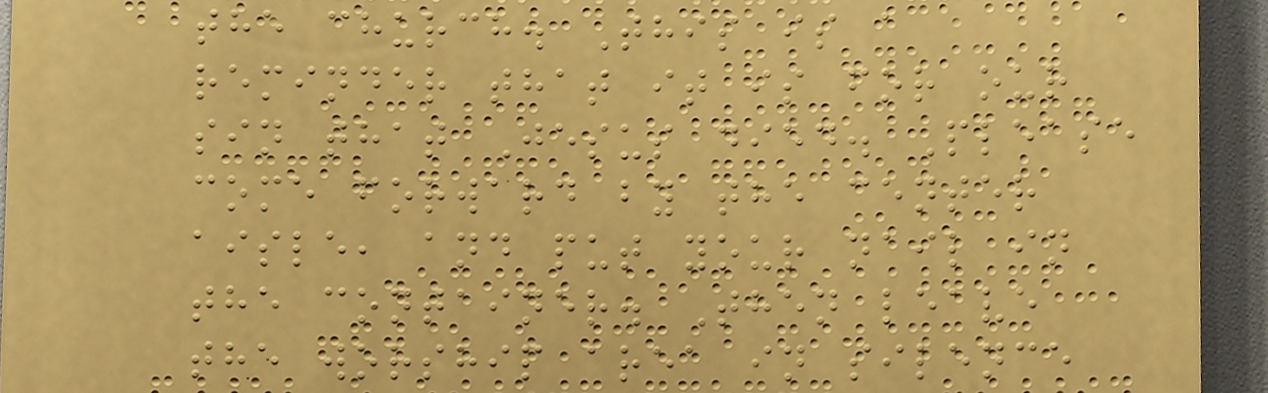the church. This is a
reminder that it is for our
sin that Jesus died. Please
come forward by the center
aisle, and put your nail in
the container. Then leave
the worship area in silence
